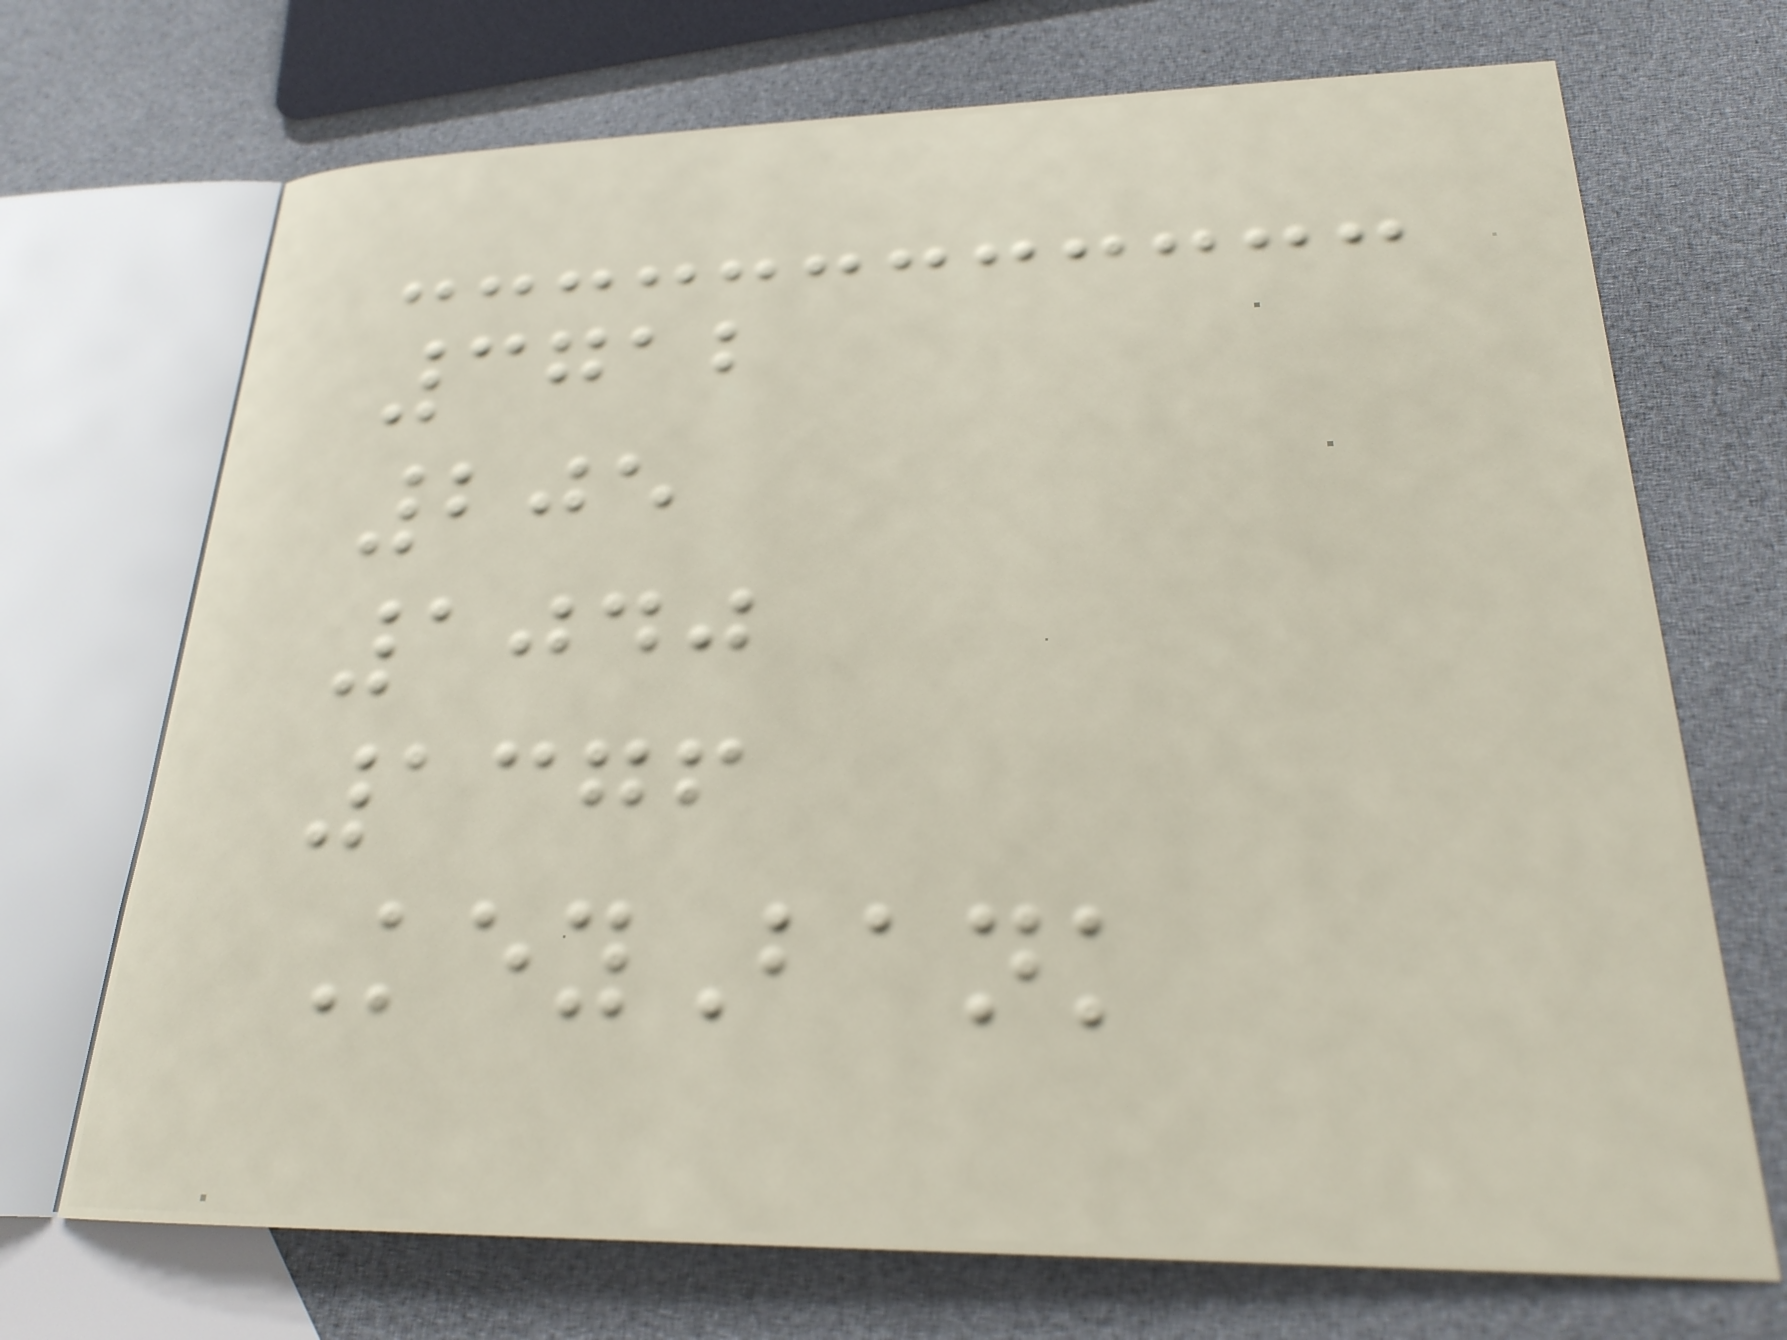3712
205
1040
1376
KeyBank
